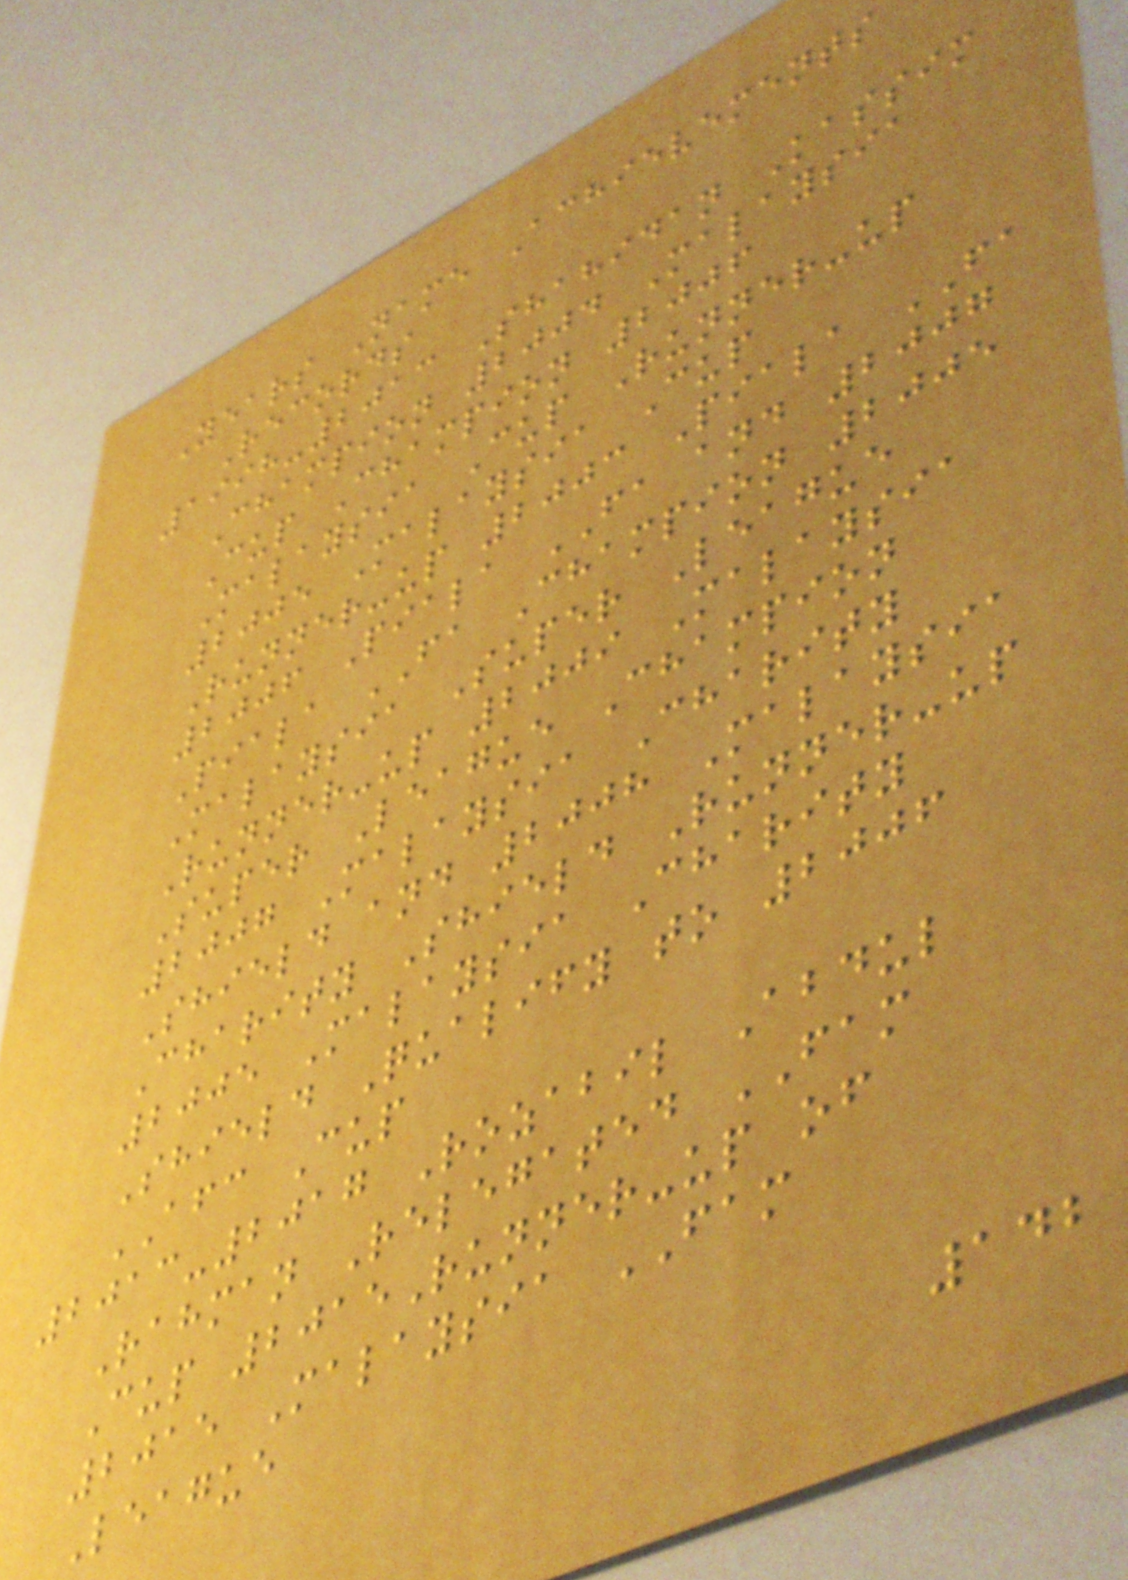Years Name Achievements
Records
1998-2013 Shahidan Kassim
Champion 2004 Malaysia
Cup Champion 2006
Malaysia Cup Runner-up
2005 Malaysia Cup
Runner-up 2003 Piala FA
2006 Piala FA and 2007
Piala FA Champion 2005
Malaysia Super League
Runner-up 2009 Malaysia
Super League Champion
2007 Malaysia Charity
Shield and 2008 Malaysia
Charity Shield Runner-up
2005 Malaysia Charity
Shield Qualify to 2006
AFC Cup
2013-2017 Rozabil Abdul
Rahman Relegated FAM
Cup 2015Runner-up of
2015 Malaysia FAM
League
142
